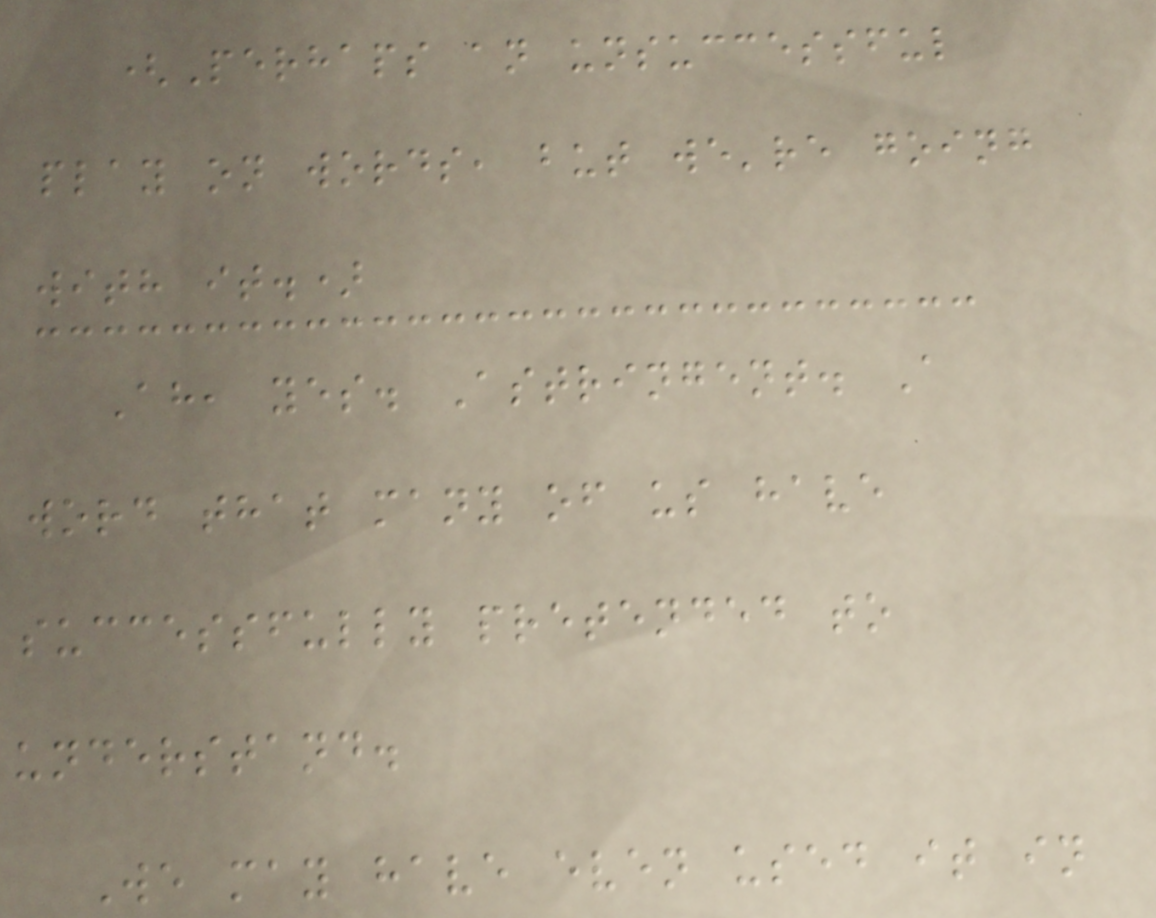(Perhaps an unsuccessful
play on words, but we're going
with it.)
Ah, yes. Astringent. A
word that many of us have
successfully pretended to
understand.
We may have even used it in
